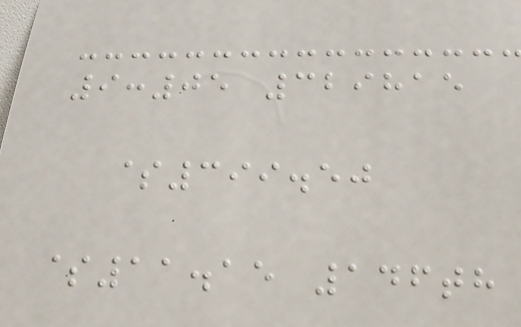9:05 329815
$399.50
$11.15 146th
